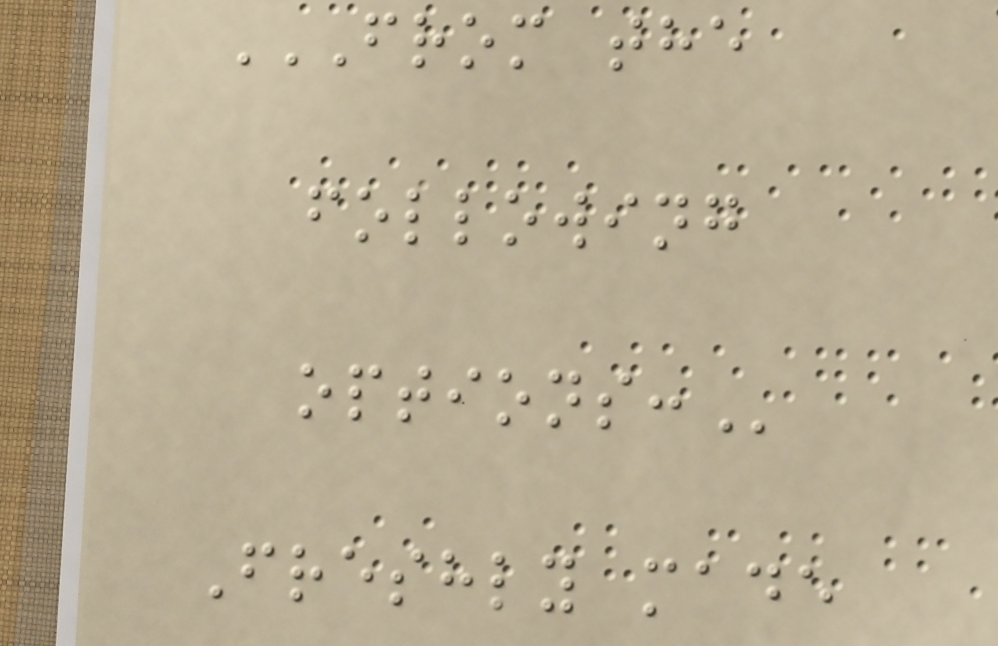FROM THE
FOLLOWING
OPTIONS:
Freshly made
